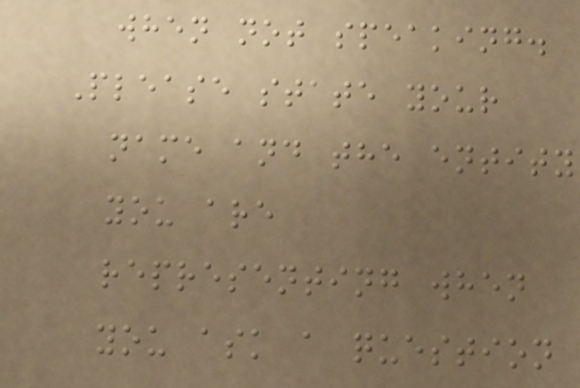when not speaking.
Please state your
name and the entity
you are
representing when
you ask a question
